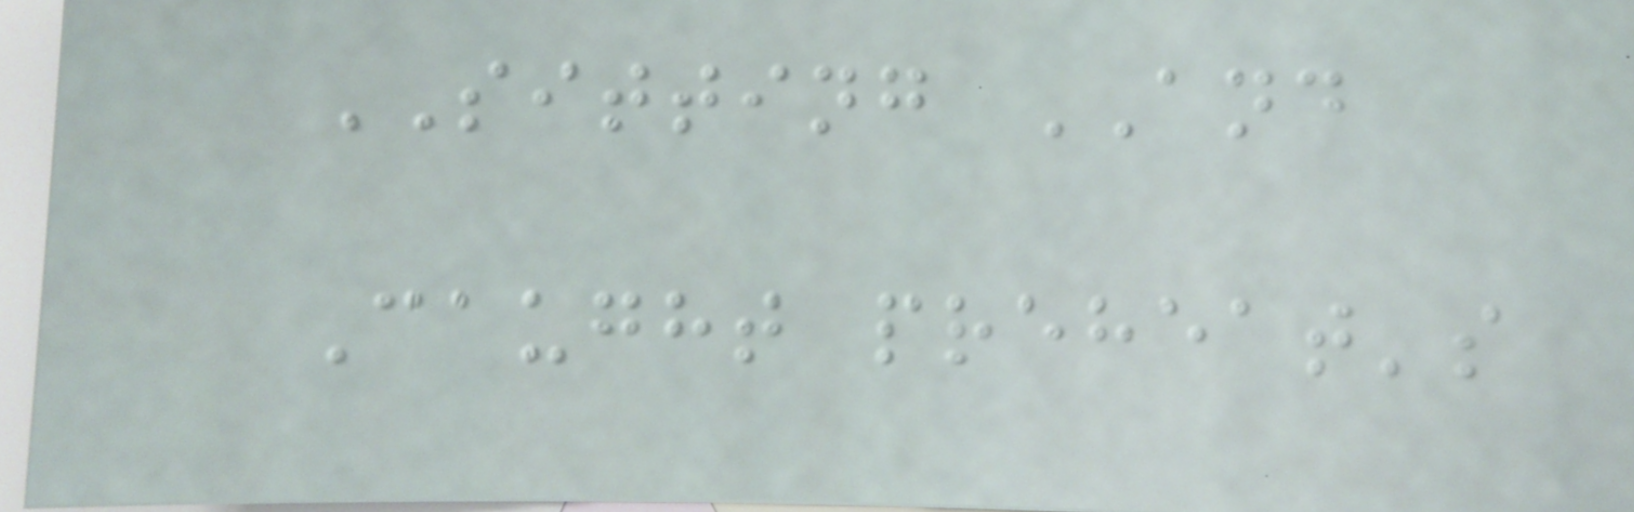SITTING AND
Caught preheat's
